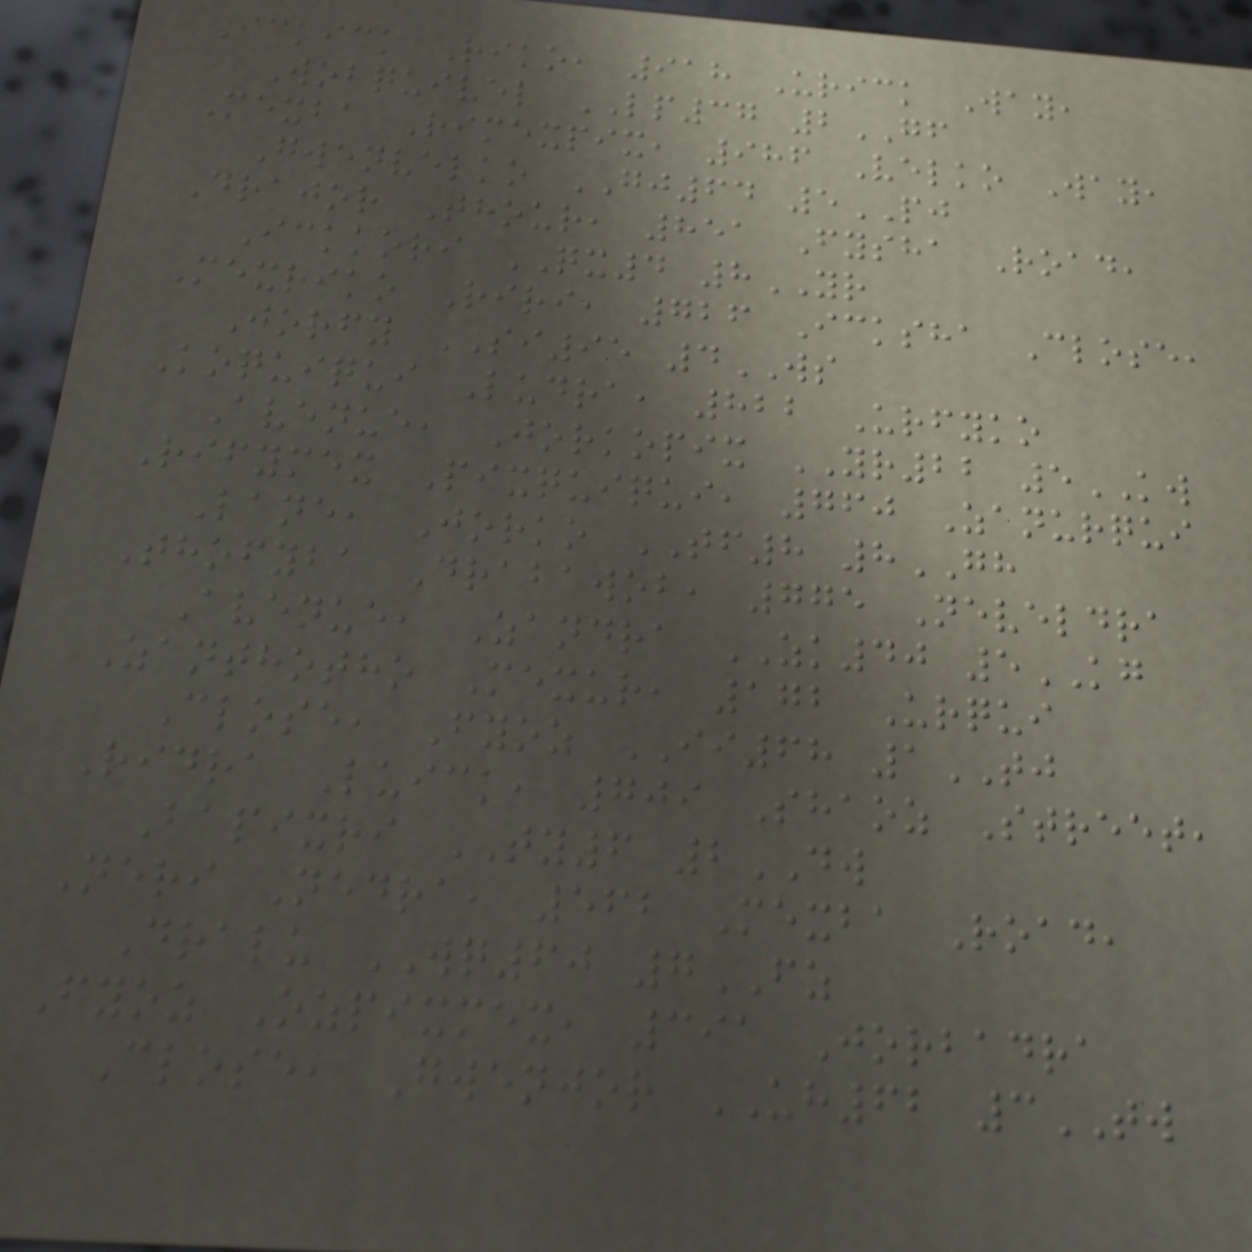Ickick Riko, 918 Urick Way,
Wobquivel LP37 2GF
Mexba Rimexpix, 986 Velko Way,
Gwenvelko GJ64 5PJ
Drajor Thour, 851 Fysha Road,
Ickkori QX4 8YR
Mexriko Riri, 726 Icksha Close,
Jorfy SI95 4WS
Koquiqui Ludra, 822 Urfyko
Avenue, Jorkopix YR22 5KW
Rifymex Pixquiqui, 760 Zanurqui
Lane, Jorko TF8 8GH
Thofyba Drabawob, 775 Neveldra
Avenue, Zandra ZK40 5KG
Zanthotho Mexur, 172 Urqui
Close, Fyoz II68 1TJ
Ridra Luick, 709 Shaoz Street,
Bapixri TY6 2DW
Neri Nedra, 562 Mexba Road,
Dralu WQ60 7FZ
Fyoz Ozpixmex, 391 Jorbadra
Close, Gwenjor UH62 3TW
